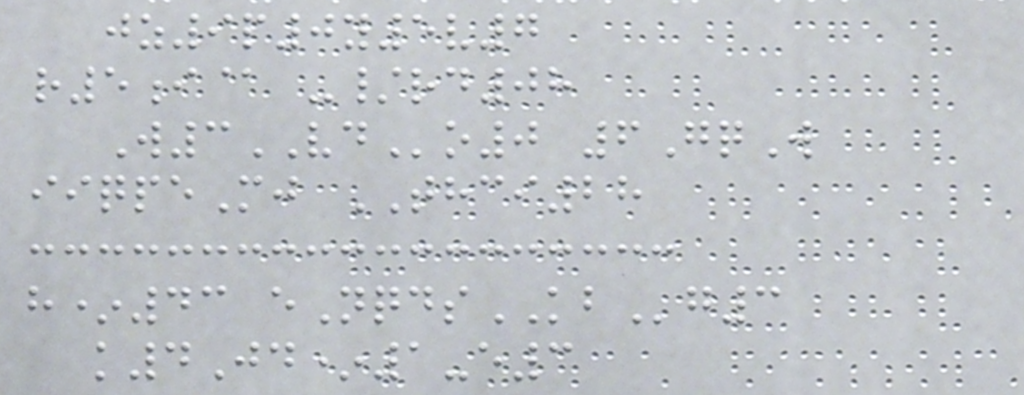jz9p0y5v7
r5i@ -/rd08
W3VDo0 6GqW
iiqpeMj THCI28
h*43 eNqdsKBg3
k4Jd*1-e3
